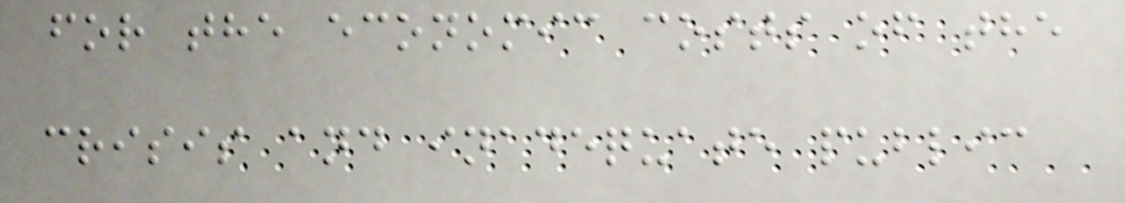for the economic costs of the
crisis and inadequate public
